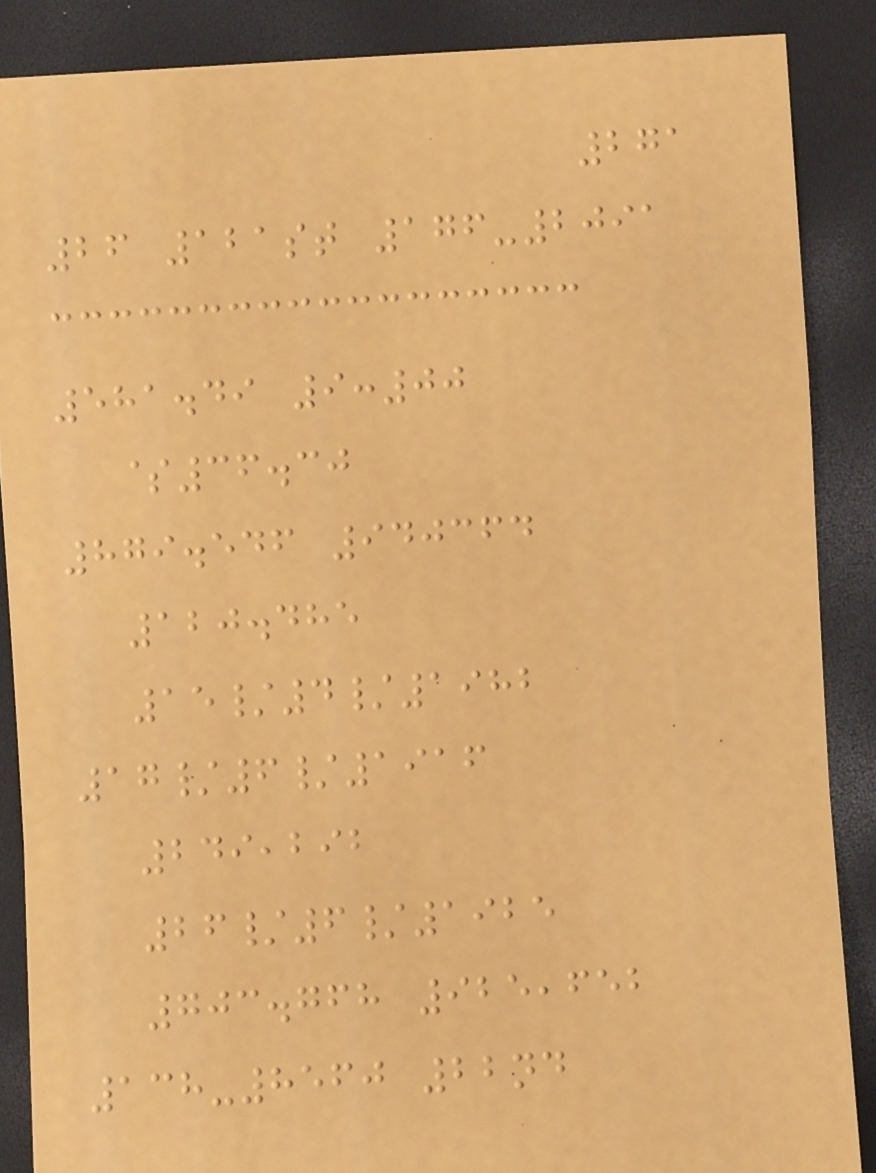271
26 121st 176-2091
581.49 9:00
$36.30
879.546 940364
120.485
15/4/1982
17/6/1916
249,292
26/6/1925
703.768 925,652
138-8560 22nd
